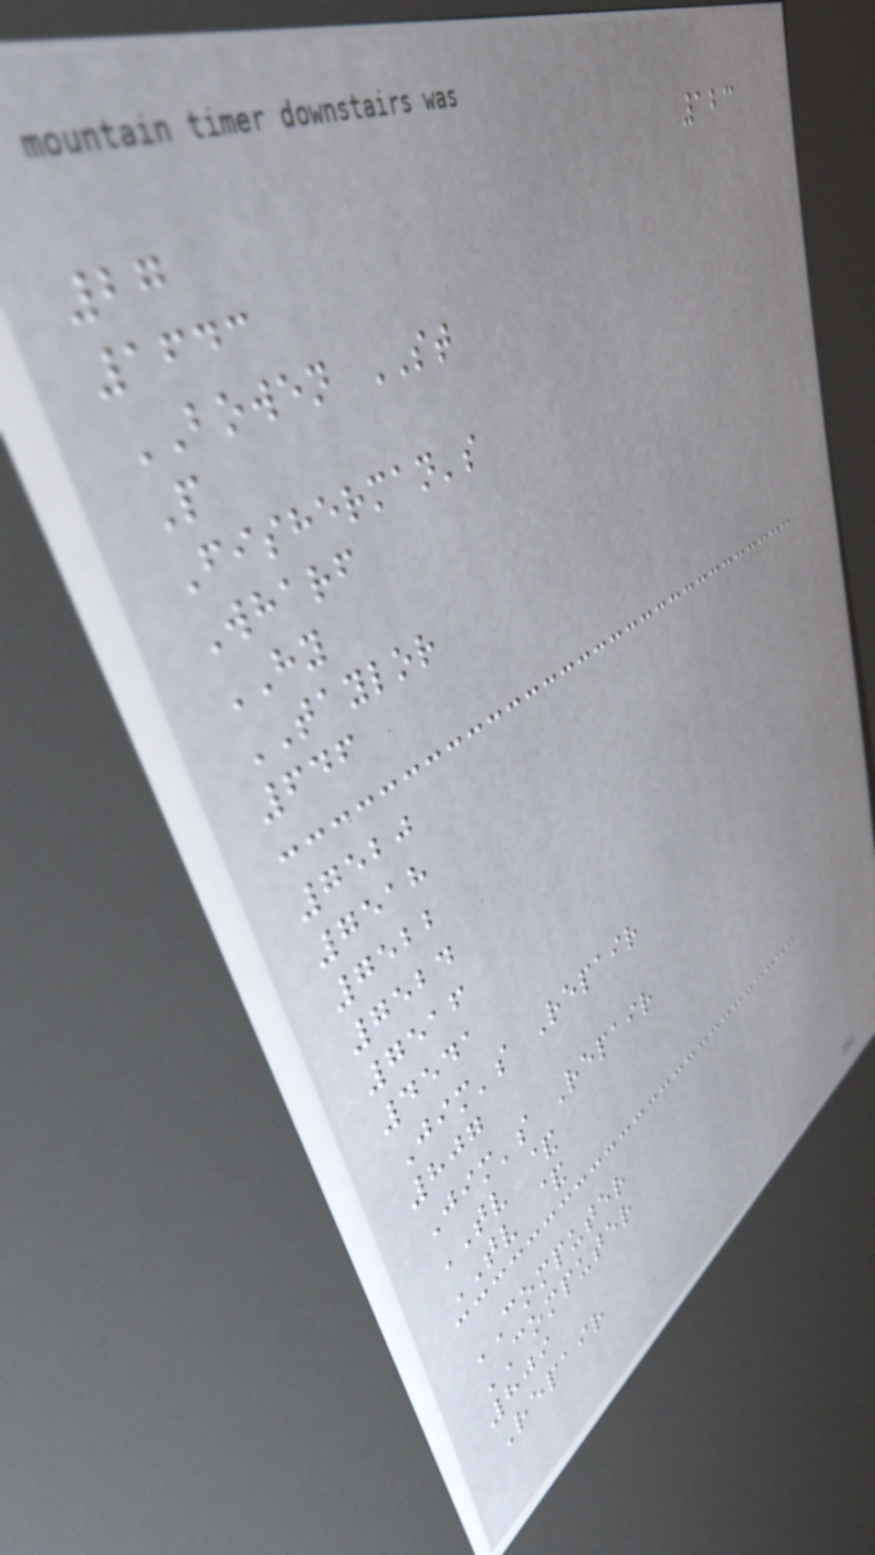123
27
1643
BOWEN ST
P
Fisherman's
Wharf
HY
TAYLOR
646
7520
7518
7522
7524
7516
4541
Jim's Repair
807
Jim's Repair
TV &
TV &
COMPUTER
COMPUTER
809
Repair
